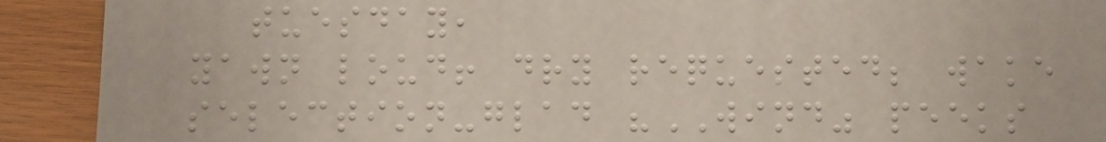tuesday,
yawn loud! dry requested; wake
selection-glad "WIND" peeks
